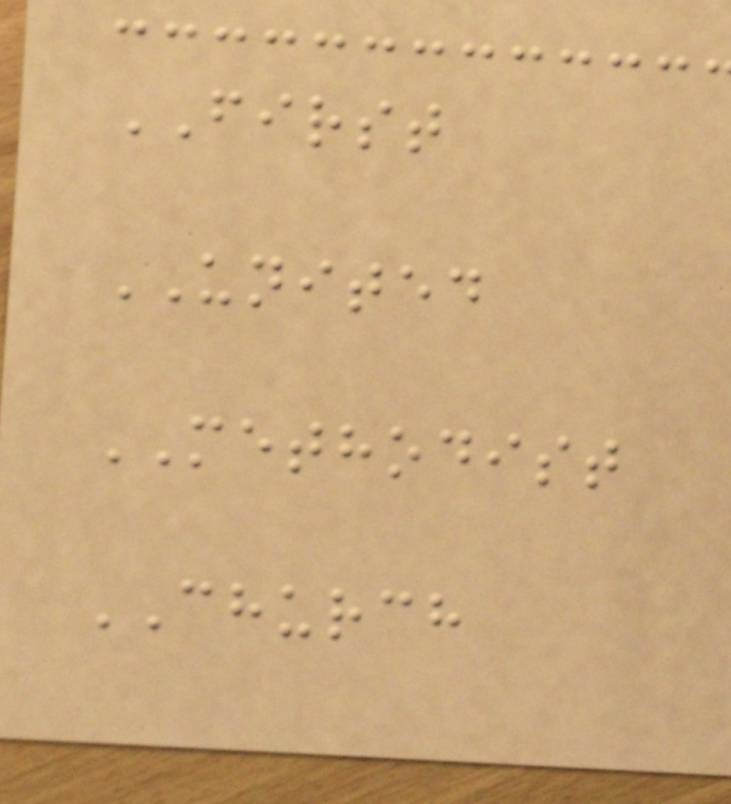FIRST
UNITED
METHODIST
CHURCH
